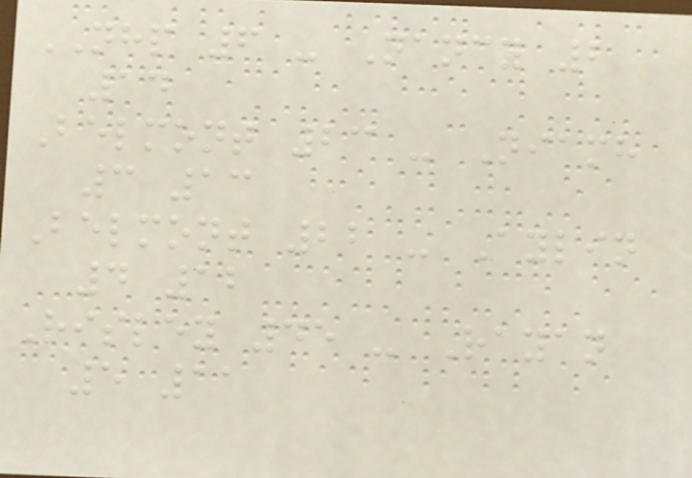NHP 6 - Nancy 2
14
Belmont 23 - Niamh
3 13
Belmont 22 - Aylin
4 12
Risley 45 - Rayan
5 11
